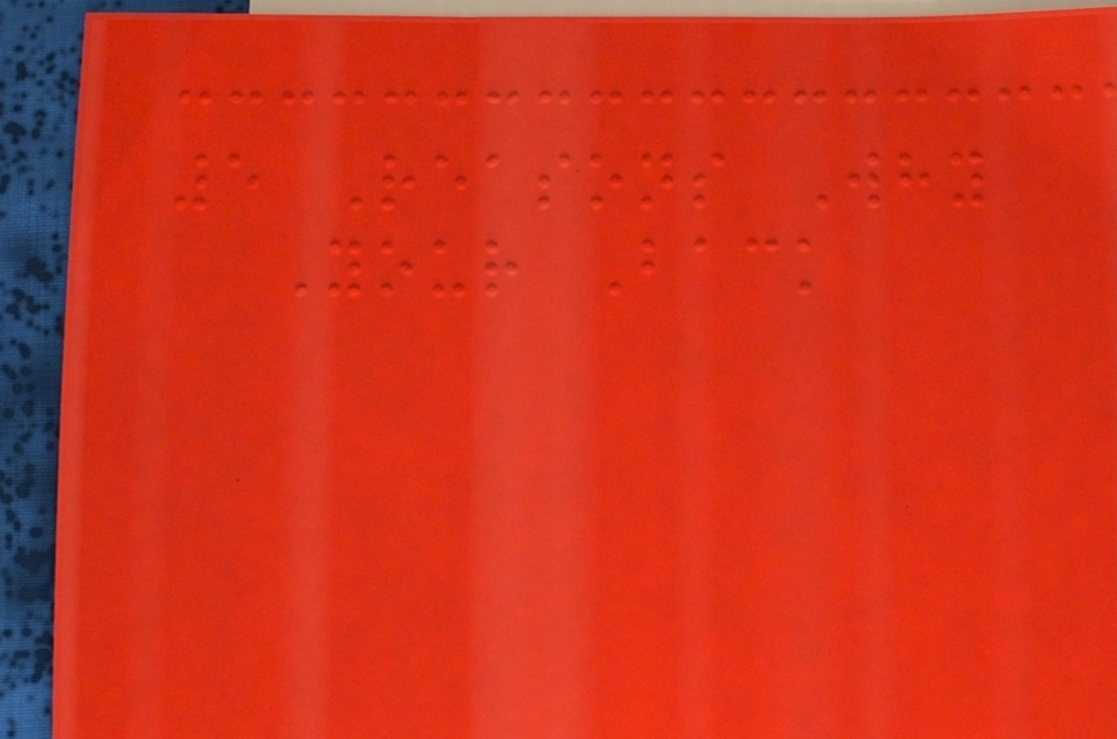5 Reasons Why
Your Back
